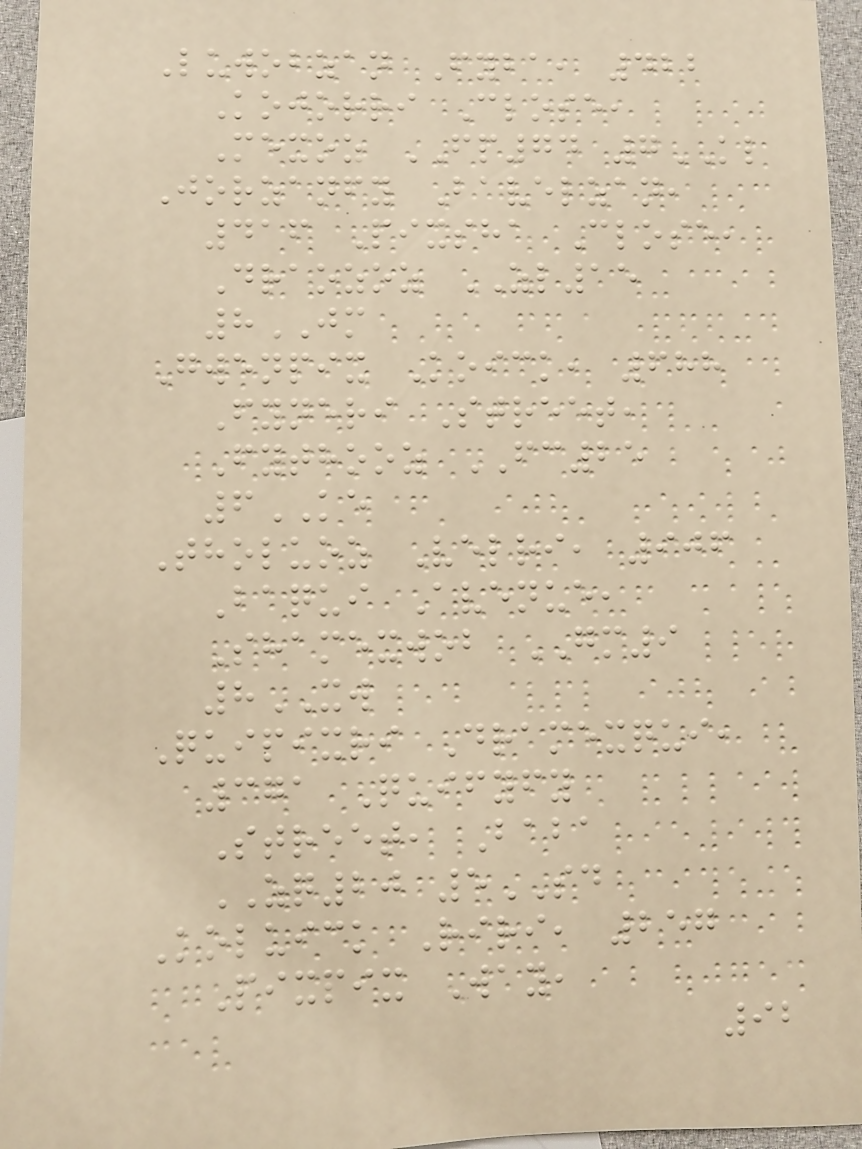Luwobzan Fyba, 422
Kojorri Close,
Mexoz FP74 7KL
Jorzanfy Bavelzan,
416 Pixsha Close,
Draozoz ZL15
8JM
Gwenpix Koick, 688
Fyneri Street,
Fythooz FC25
6KE
Tholuoz Velri, 906
Baqui Avenue,
Shamexwob GM9
8XW
Quipixri Dramexqui,
371 Quifyfy
Street, Baba
ZQ20 5SD
Koluick Riri, 257
Pixpix Way,
92
